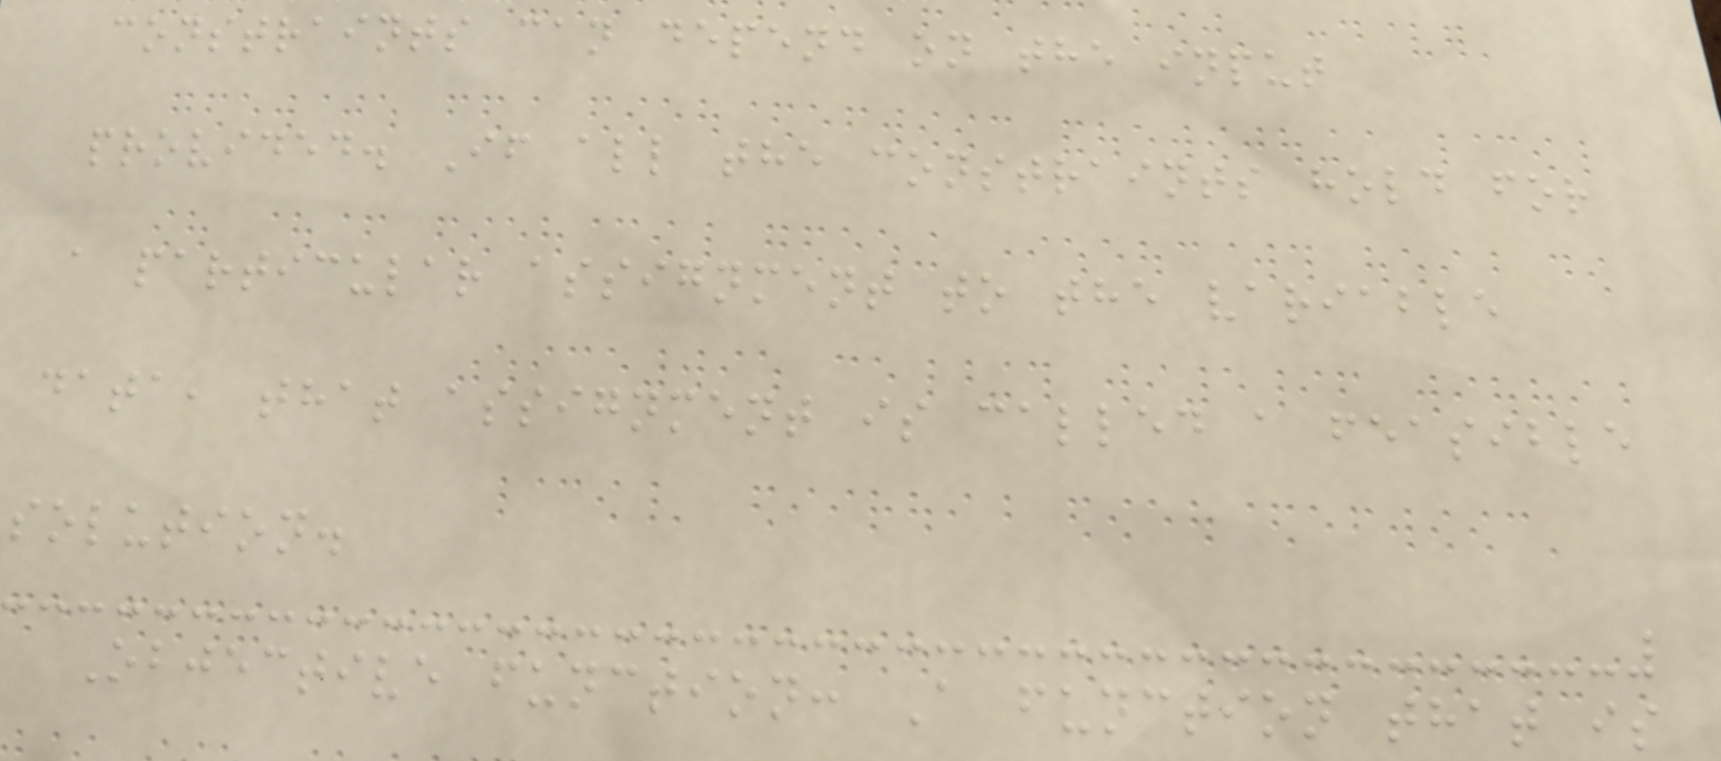constraints can depend on the input
provided. If all the constraints hold for
a particular assignment to the variable
data, that assignment is called a feasible
solution.
Objective function: A function that is
